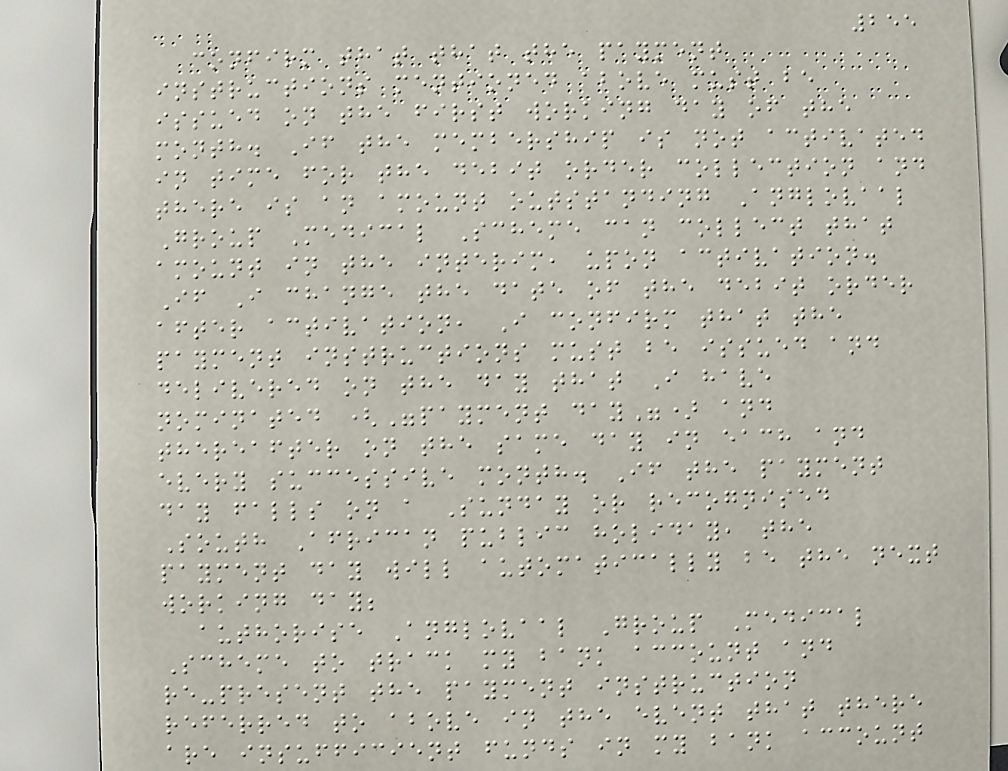255
confirm that that the payment
instructions mentioned above must be
issued on the first working day of the
month. If the membership is not activated
in time for the debit order collection and
there is an amount outstanding Anglovaal
Group Medical Scheme can collect that
amount in the interim, upon activation.
If I change the date of the debit order
after activation, I confirm that the
payment instructions must be issued and
delivered on the day that I have
nominated ("payment day") and
thereafter on the same day in each and
every successive month. If the payment
day falls on a Sunday or recognised
South African public holiday, the
payment day will automatically be the next
working day;
authorise Anglovaal Group Medical
Scheme to track my bank account and
re-present the payment instruction
referred to above in the event that there
are insufficient funds in my bank account
